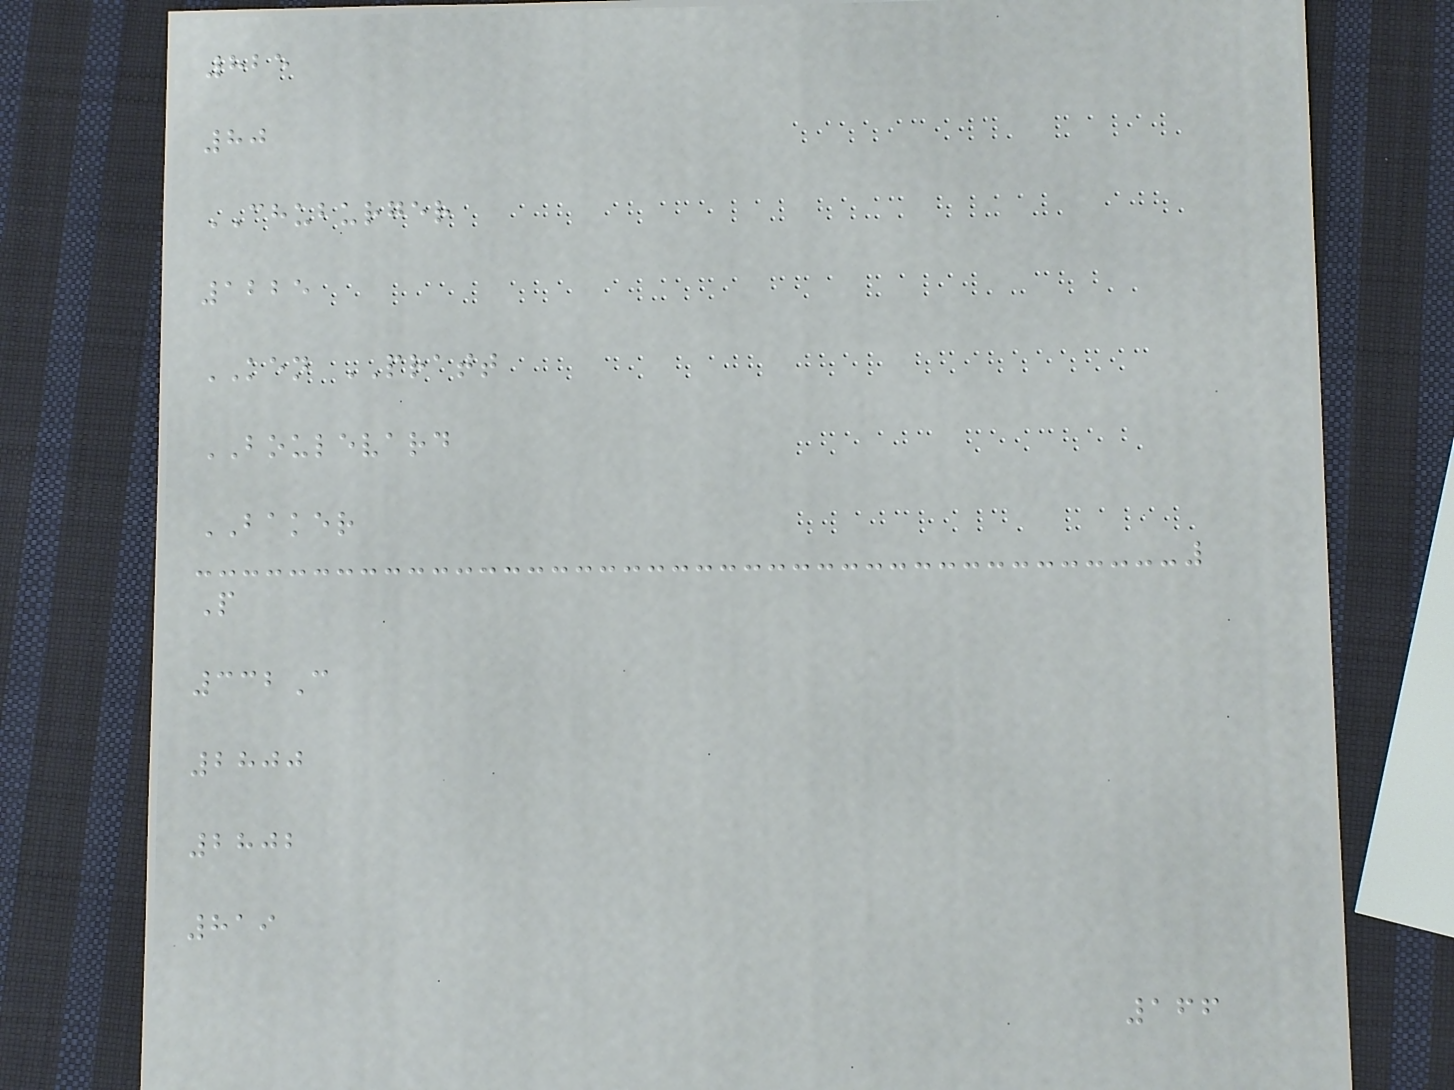825
80
CHUBURGER
1225
KEN PRATT
BOULEVARD
BAKER
P
332C
2800
2802
819
166
